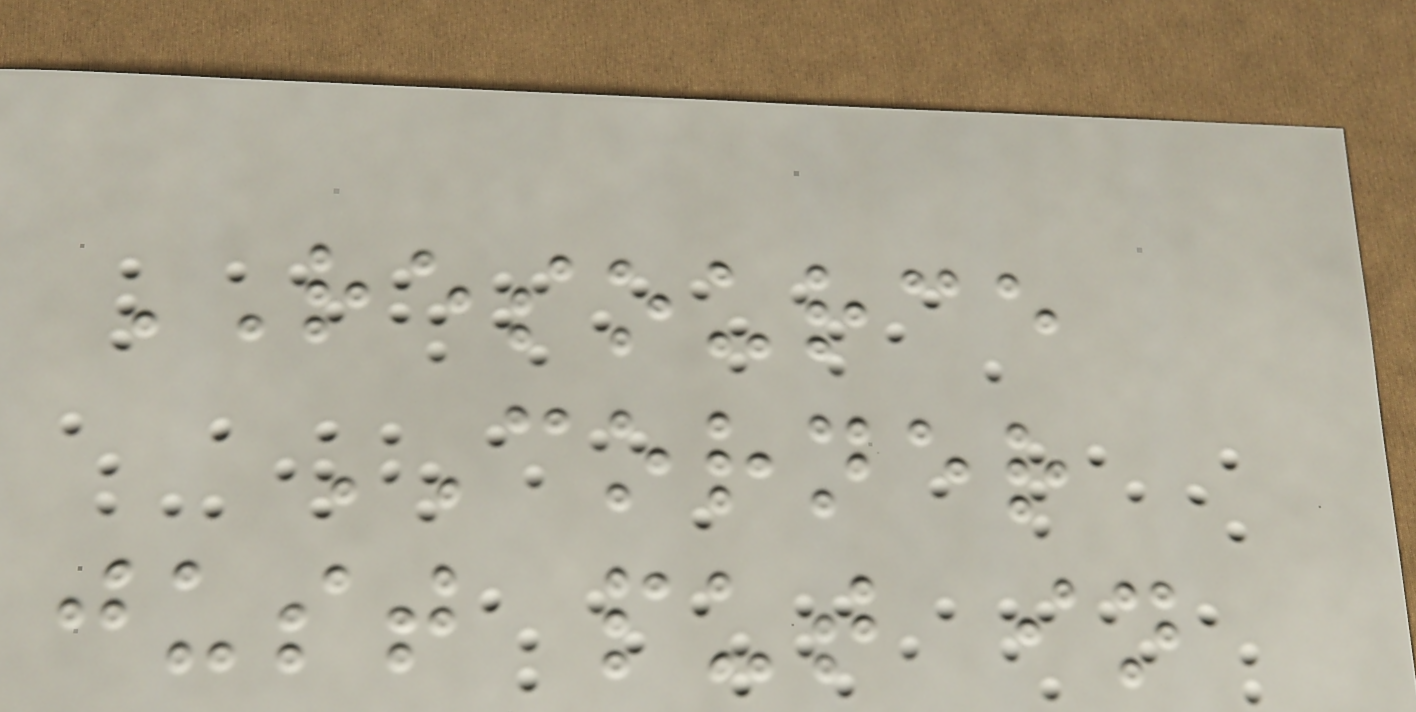RESOURCE
CORNER
just put in
